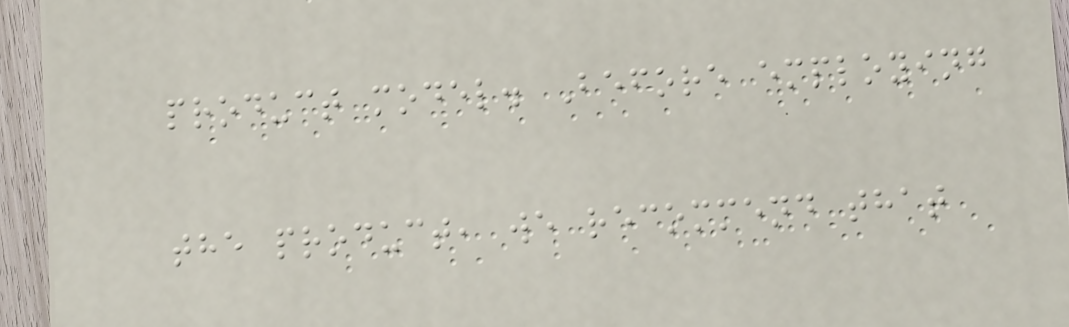product model. Before employing
the product, we recommend that
